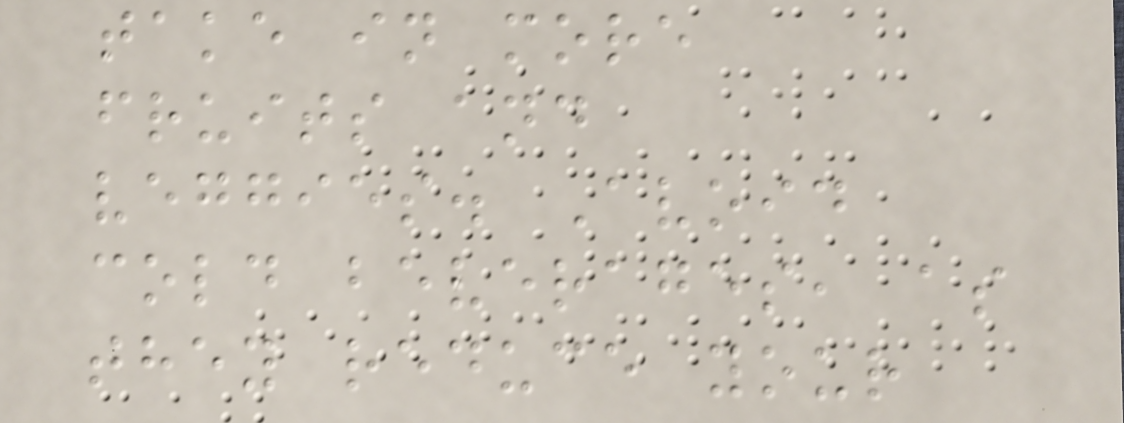take in more
fruits and
veggies. Avoid
cold beverages, as
they reduce your
